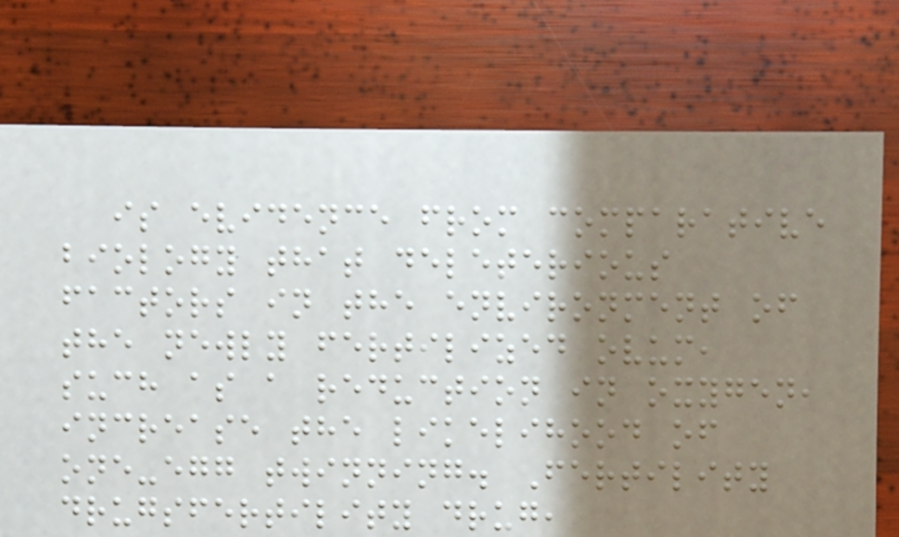is evidence from comparative
biology that deleterious
factors in the environment of
the newly fertilized ovum,
such as a reduction in oxygen,
increase the likelihood of
one-egg twinning. Fertility
drugsfertility drug,
